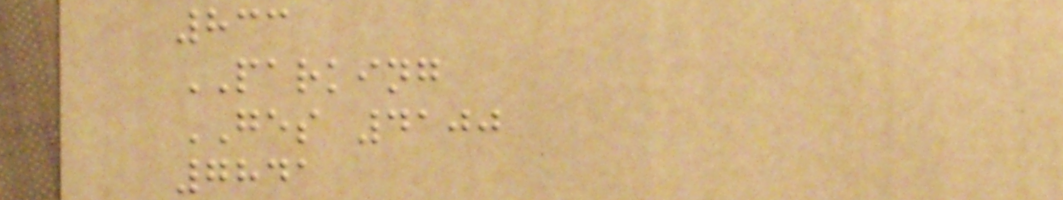833
PARKING
GES 4100
7841
